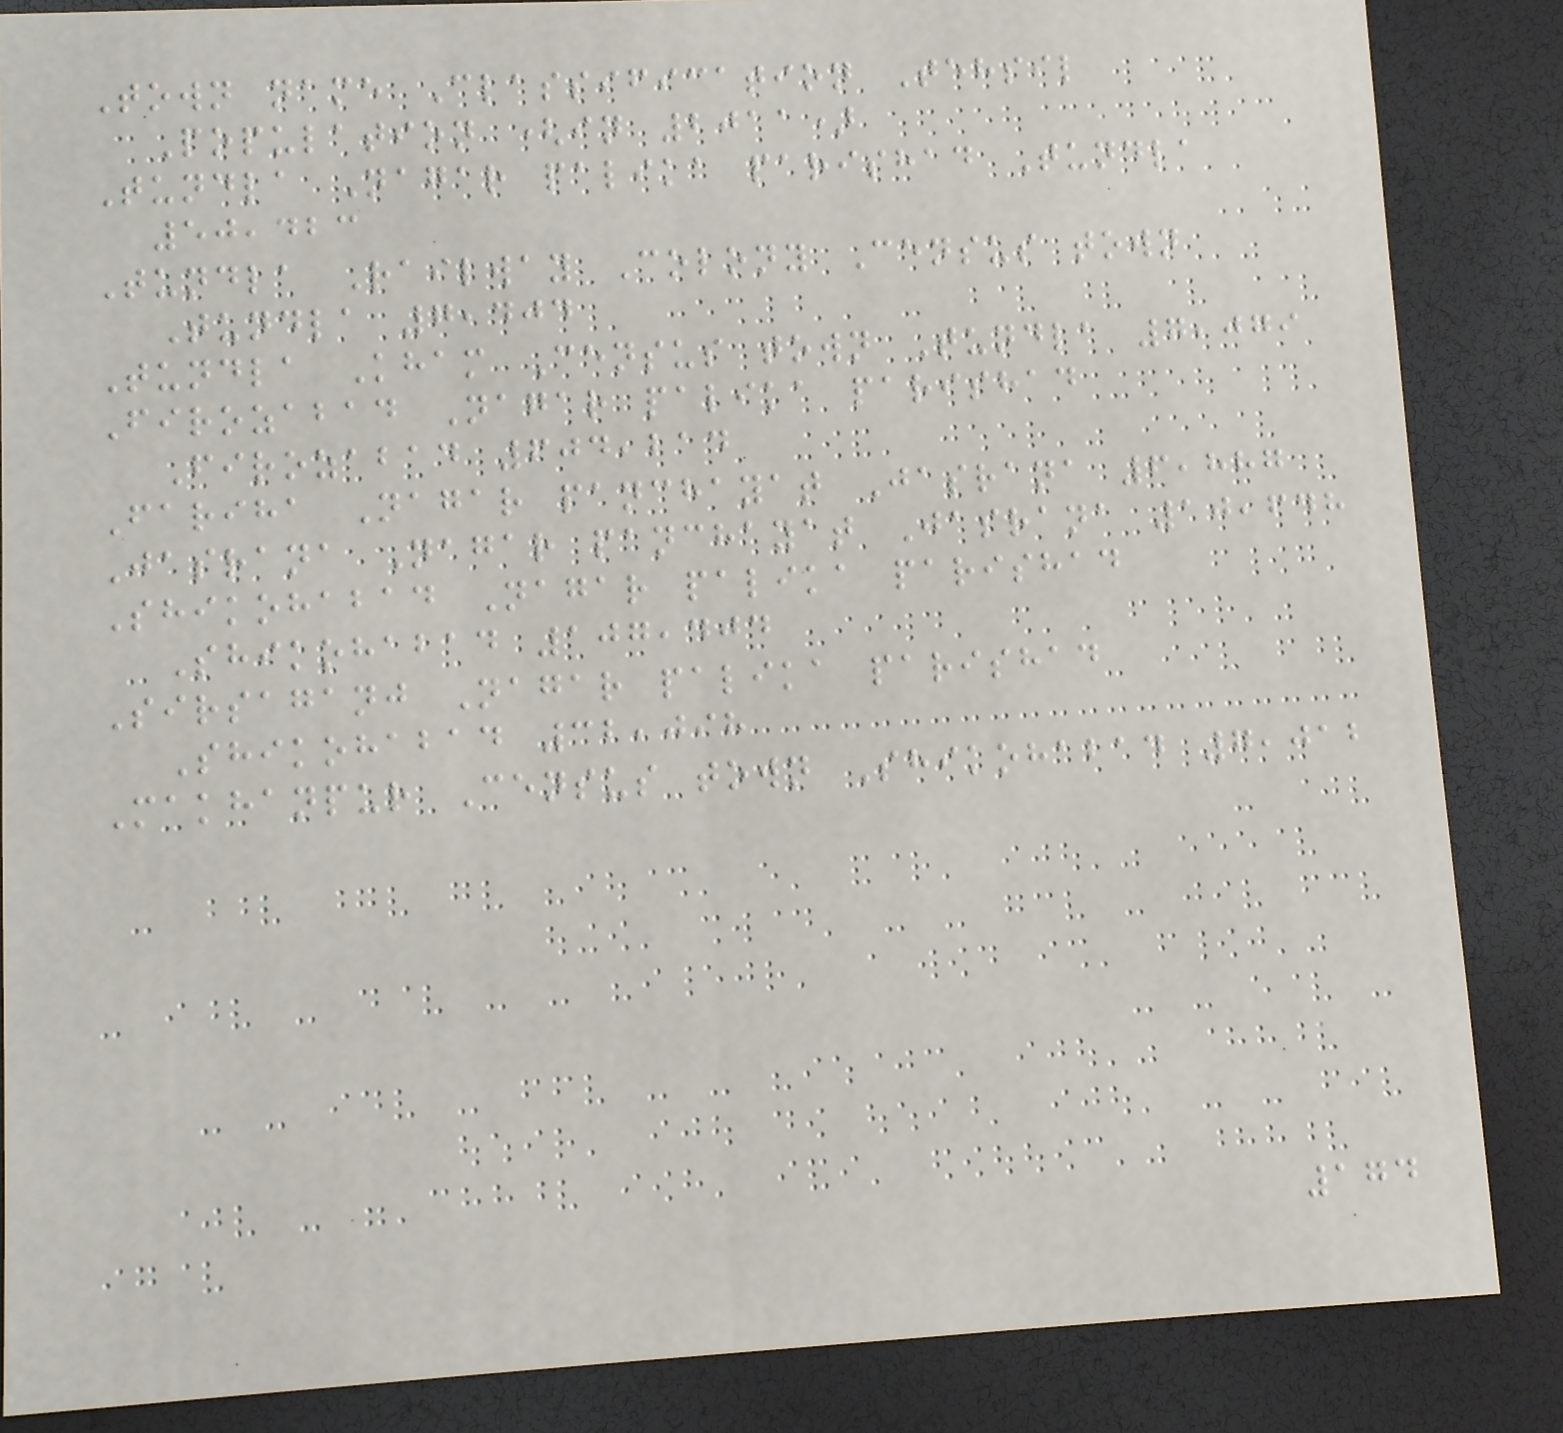Town name Classification Tehsil
Population (in 2011)
Tundla Nagar palika parishad Tundla
50,423
Tundla Railway Colony Census town
Tundla 7,404
Tundla Kham Census town Tundla 7,079
Firozabad Nagar palika parishad
Firozabad 604,214
Fariha Nagar panchayat Jasrana 6,887
Jasrana Nagar panchayat Jasrana 10,648
Shikohabad Nagar palika parishad
Shikohabad 107,404
Sirsaganj Nagar palika parishad
Shikohabad 32,098
Makhanpur Census town Shikohabad 7,012
174
